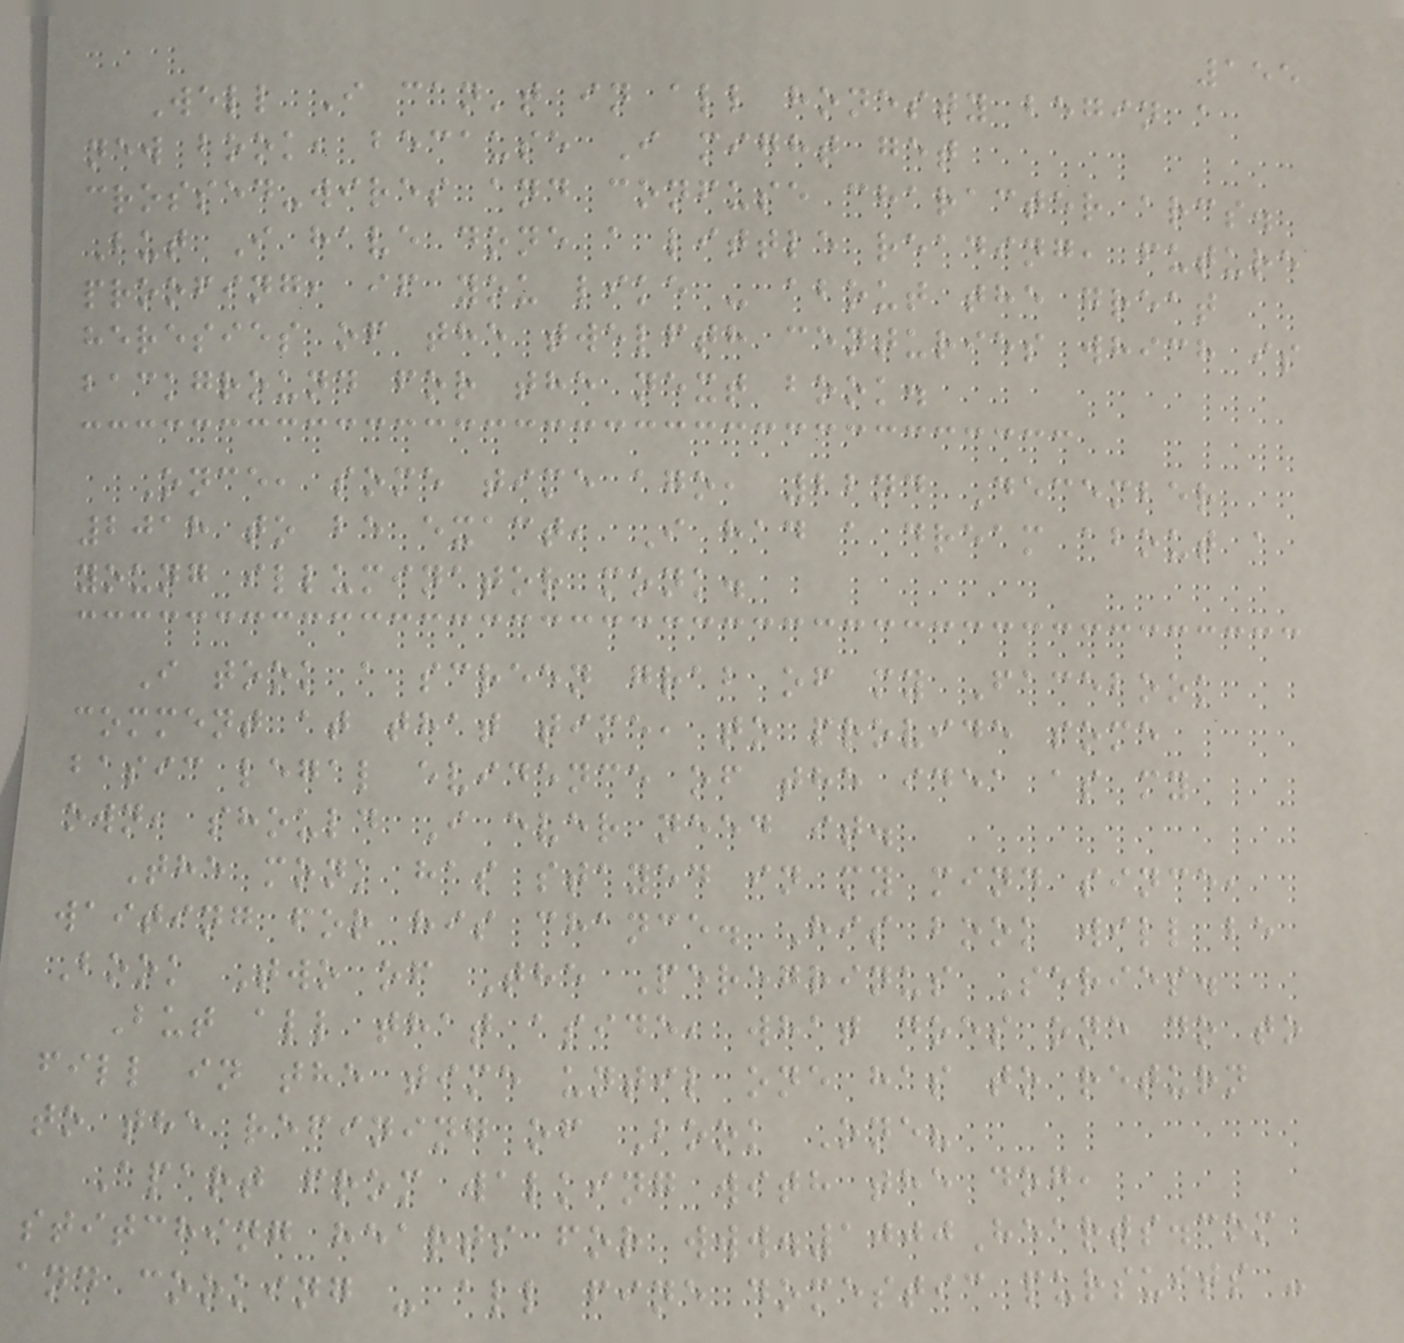155
Well I can't in all honesty begin a
new book, because I might get
crossed-wires and confuse character arcs.
But I have done a little reading, future
proofing, if you like - about the great
heresies of the twelfth centuries which is
background for the next book.
Once, some time ago, 22nd December
2018 to be exact, I had a dream about a
young illuminator monk.
I took a screen grab of my Facebook
comment at that time, to provide some
basic legal evidence of the idea as my
own, should I ever need it.
The monk has stayed in my mind since,
waiting for his chance. His book will be
Book Two of The Peregrinus Series.
But all that aside, what does one do to
fill in the time until one has to return
to the refining of Book One?
Apart from walking with the dog,
stitching hearts for www.1000Hearts.com
and cooking - all fine domestic pursuits -
